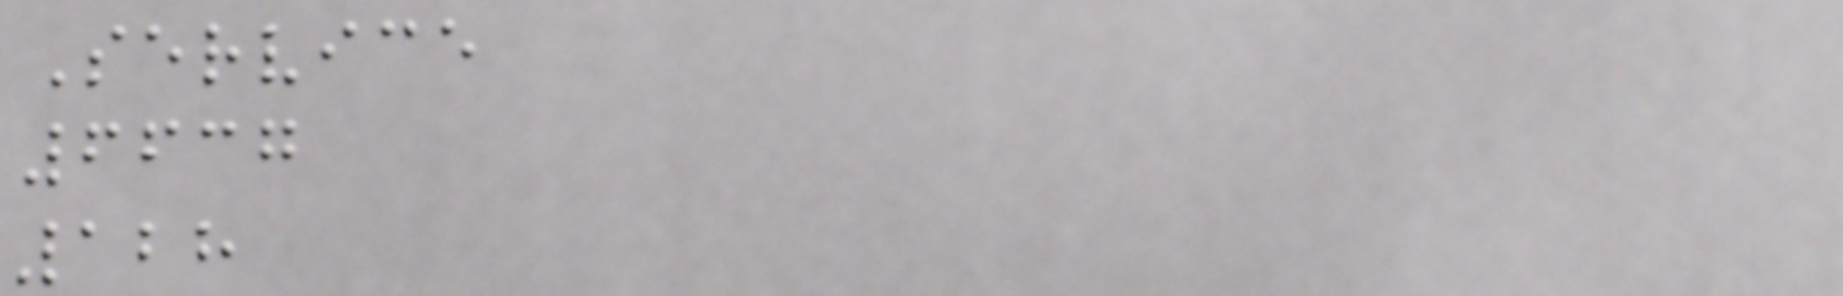Service
6637
128
